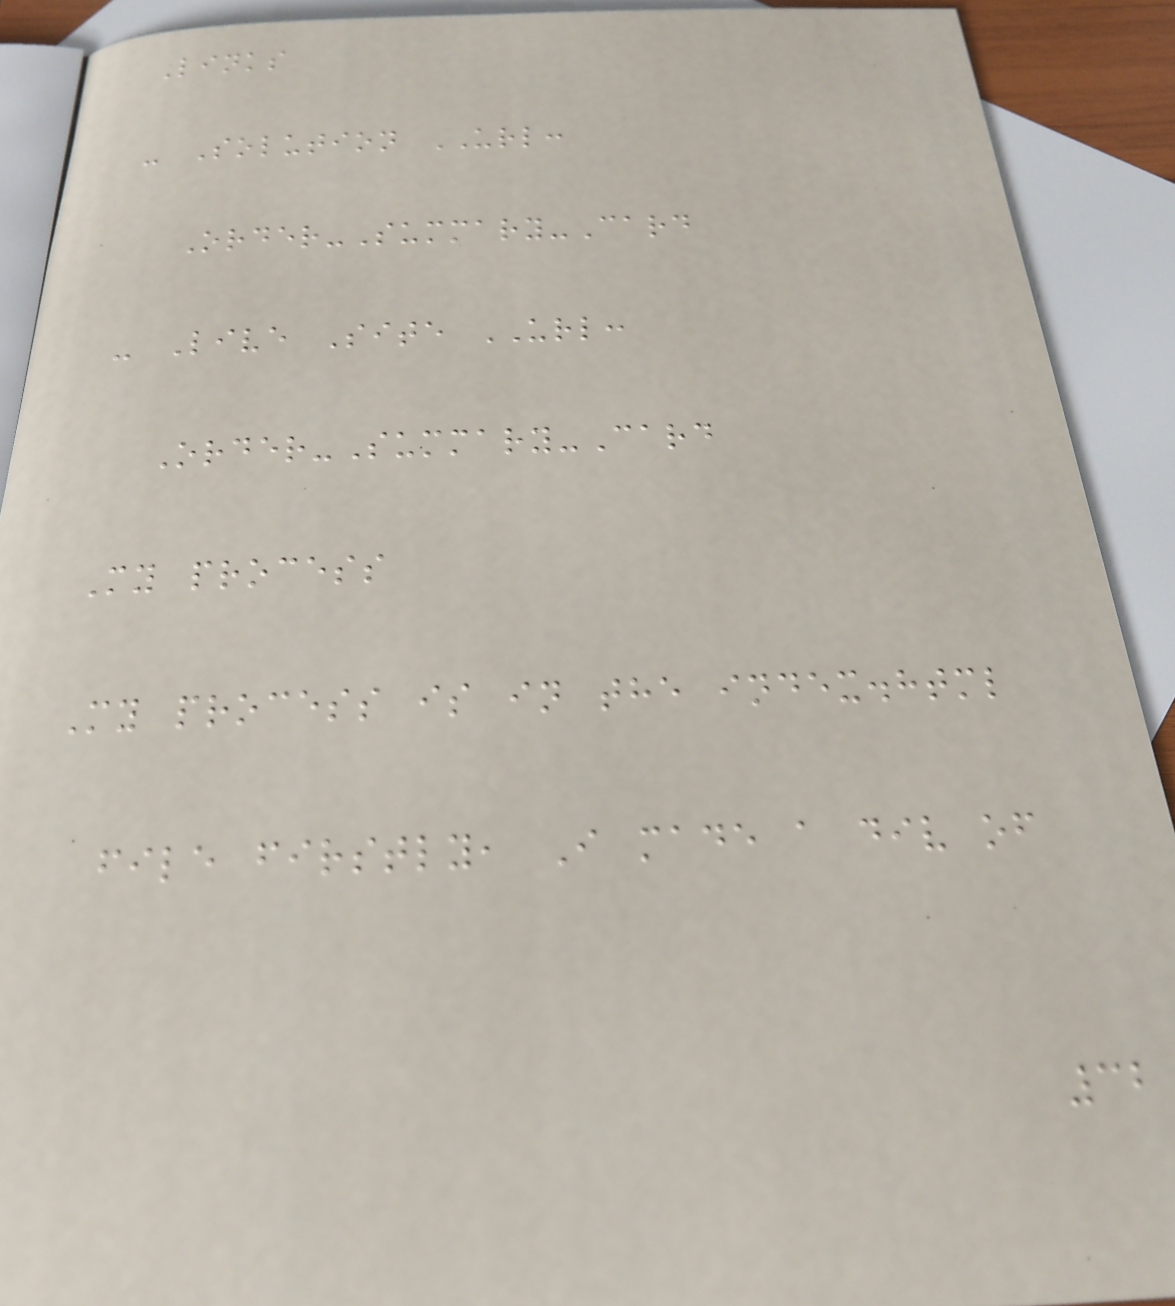Links
- Solution URL:
Order-Summary-Card
- Live Site URL:
Order-Summary-Card
My process
My process is in the index.html
file firstly, I made a div of
32
